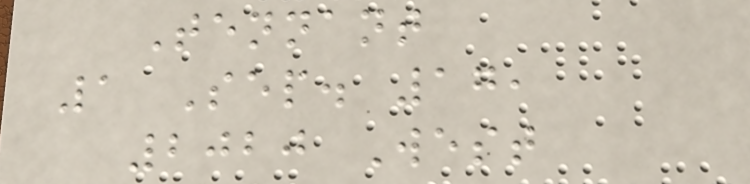Tennant
1 Sep. 17,
2020 West
